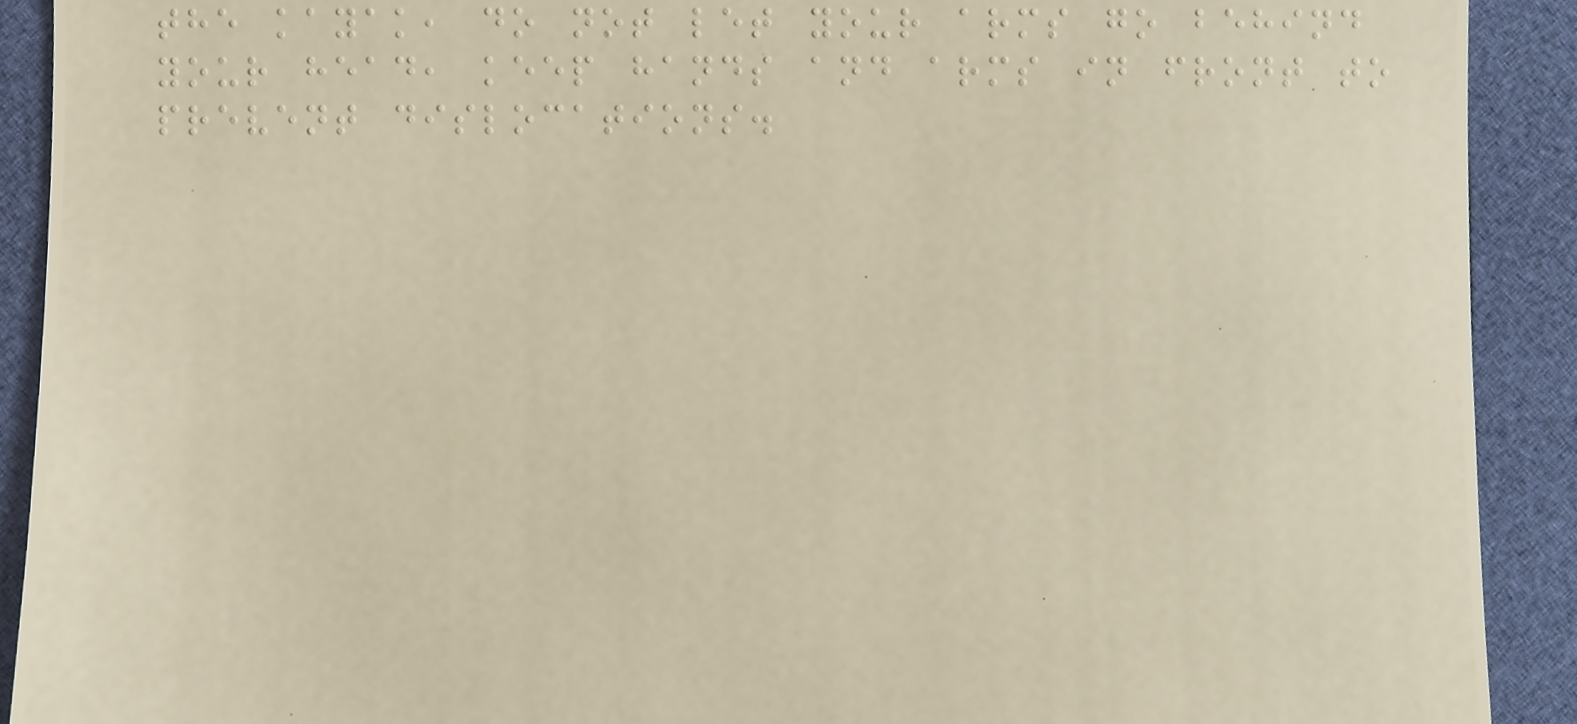the kayak, do not let your arms go behind
your head, keep hands and arms in front to
prevent dislocations.
